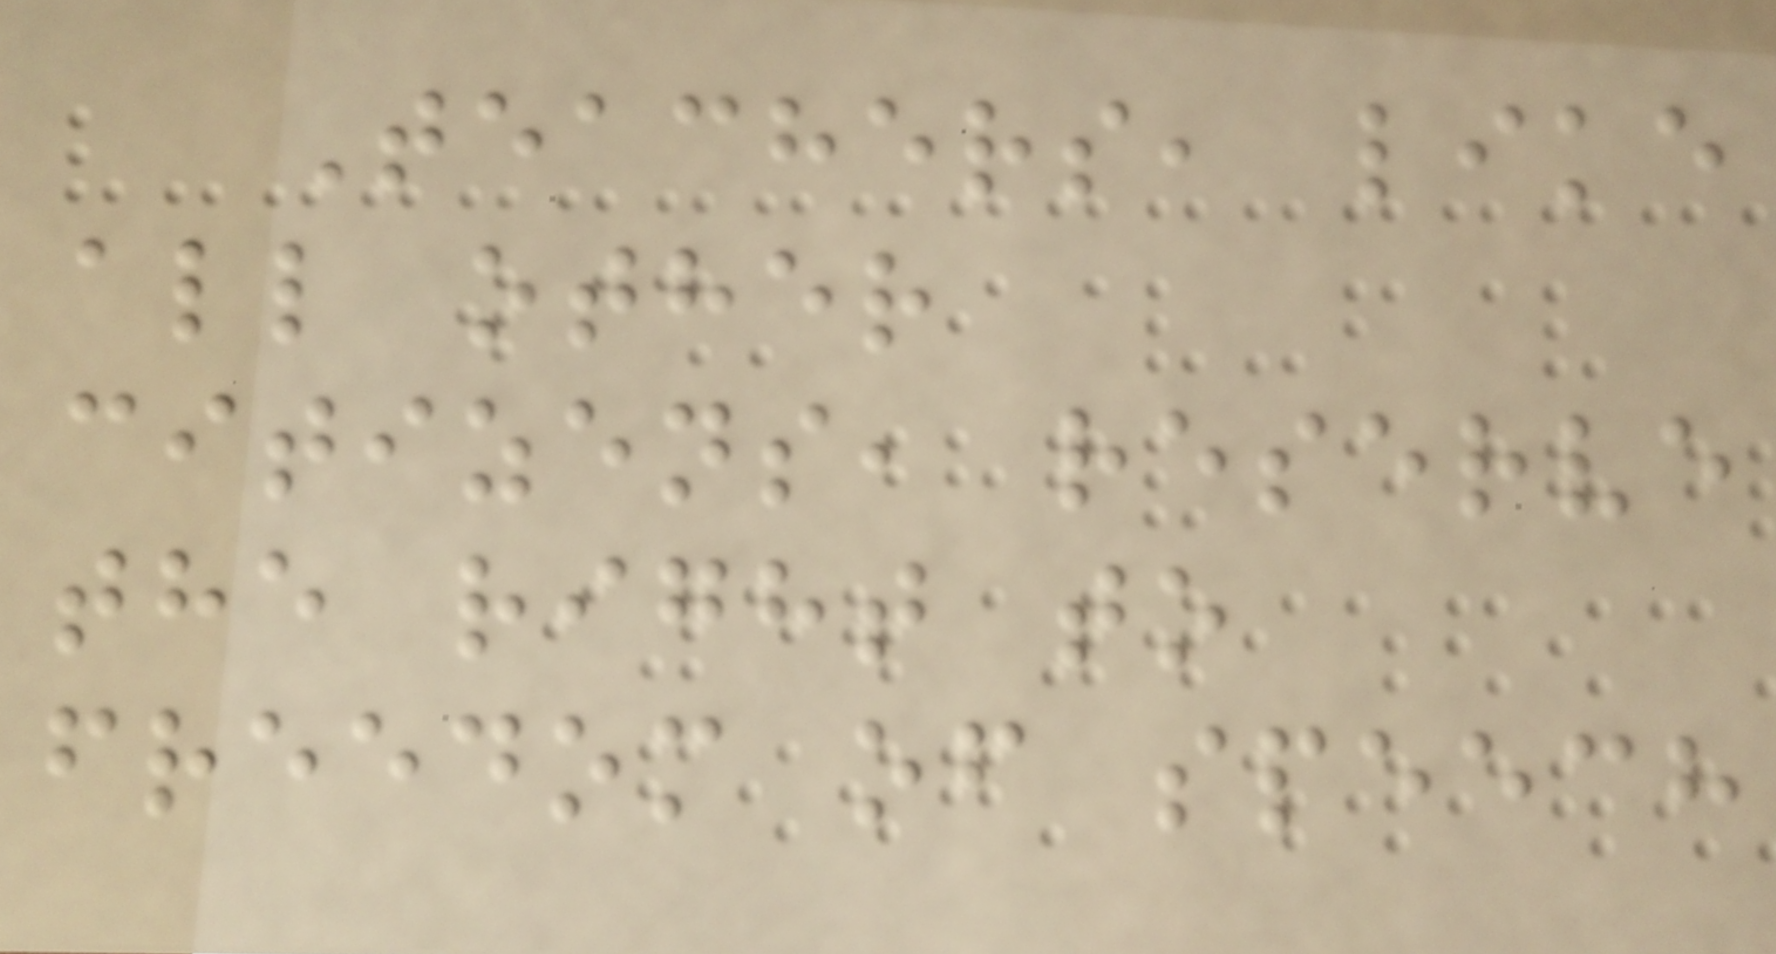Teachers, like
all other
citizens, reserve
the right to
freedom of speech
